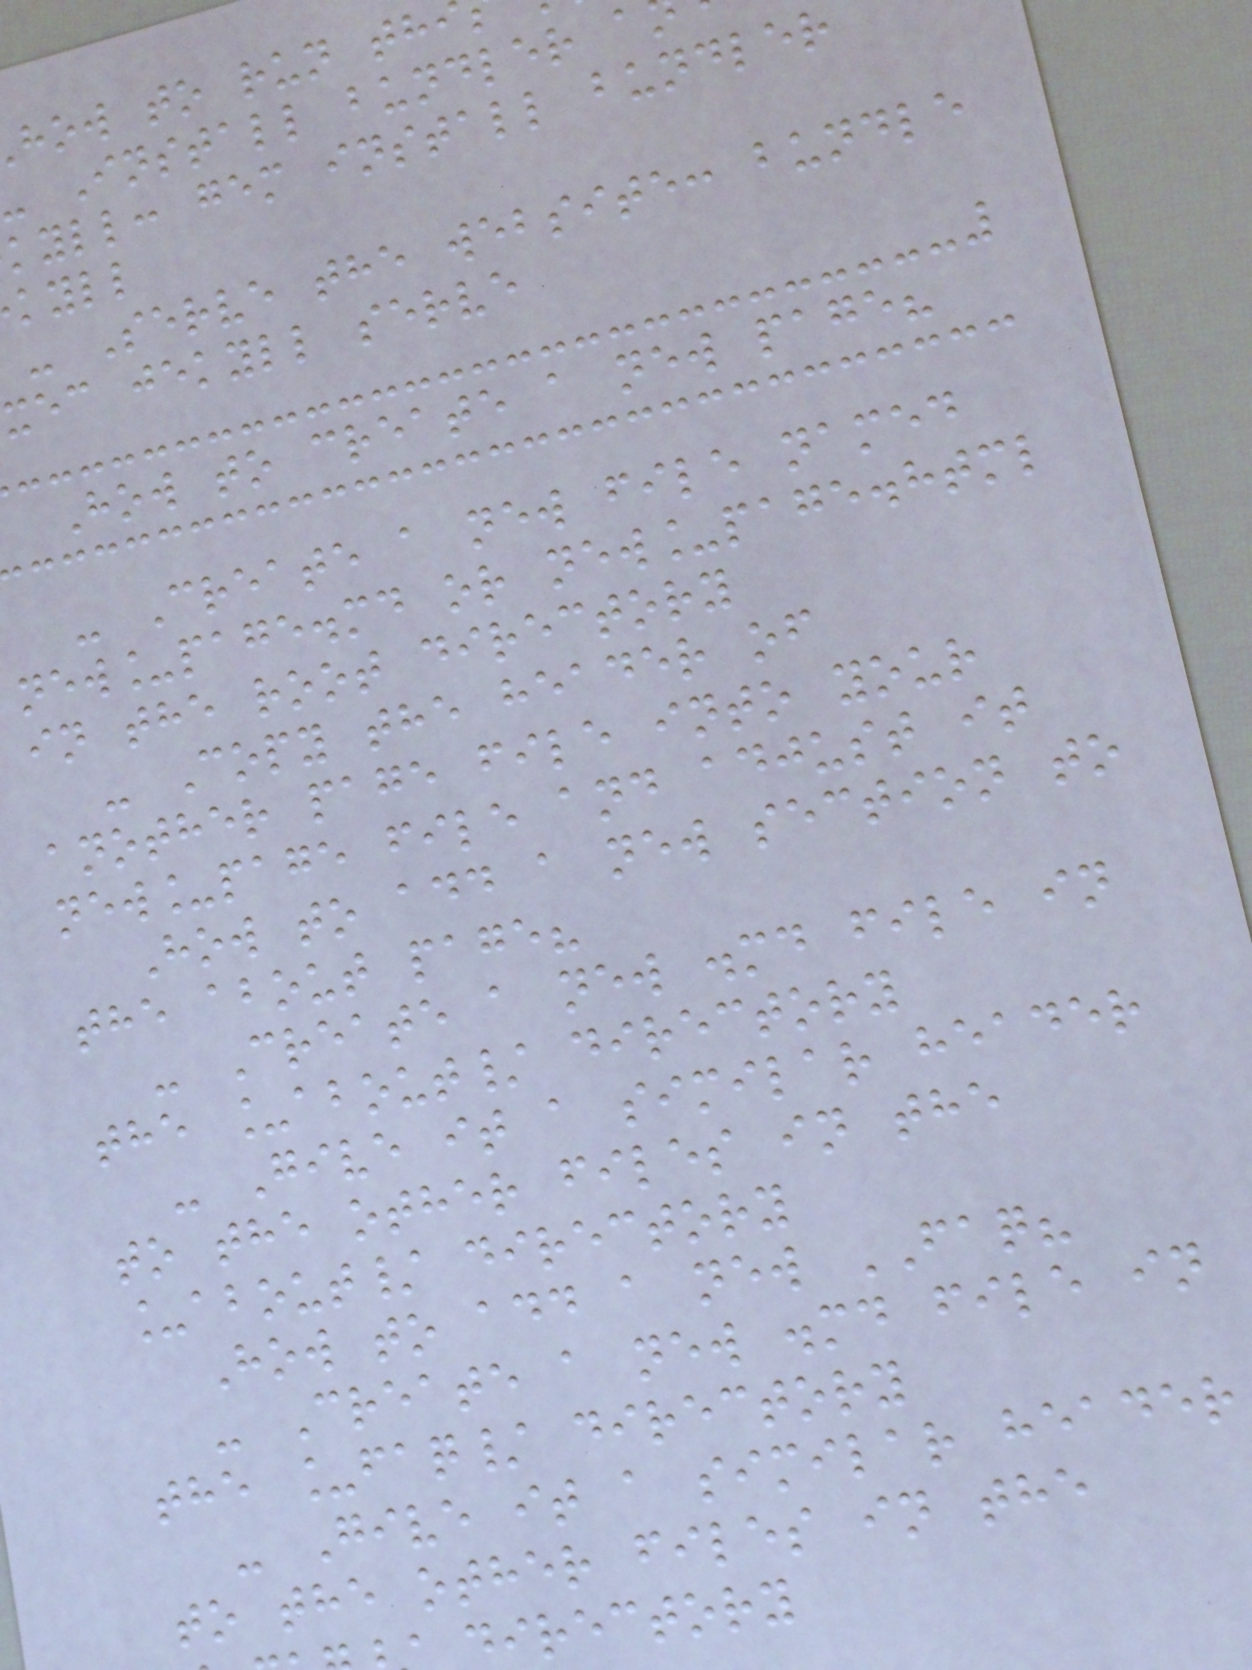how to run thi
Install bundler a
kyll: gem install bundler
kyll
- Serve the website: bundle
xec jekyll serve
How to create a new page?
- Create a new file named
new_page.md or new_page.html
in the root directory
- Copy the header of
another page file into your
new_page file and adjust it
How to add a new section to
the about page?
- Create a new .md file in
the _about/ directory
- Give it a similar header
to the other files in the
_about/ directory
How to add a new FAQ?
- Create a new .md file in
the _faq/ directory
- Give it a similar header
to the other files in the
directory
